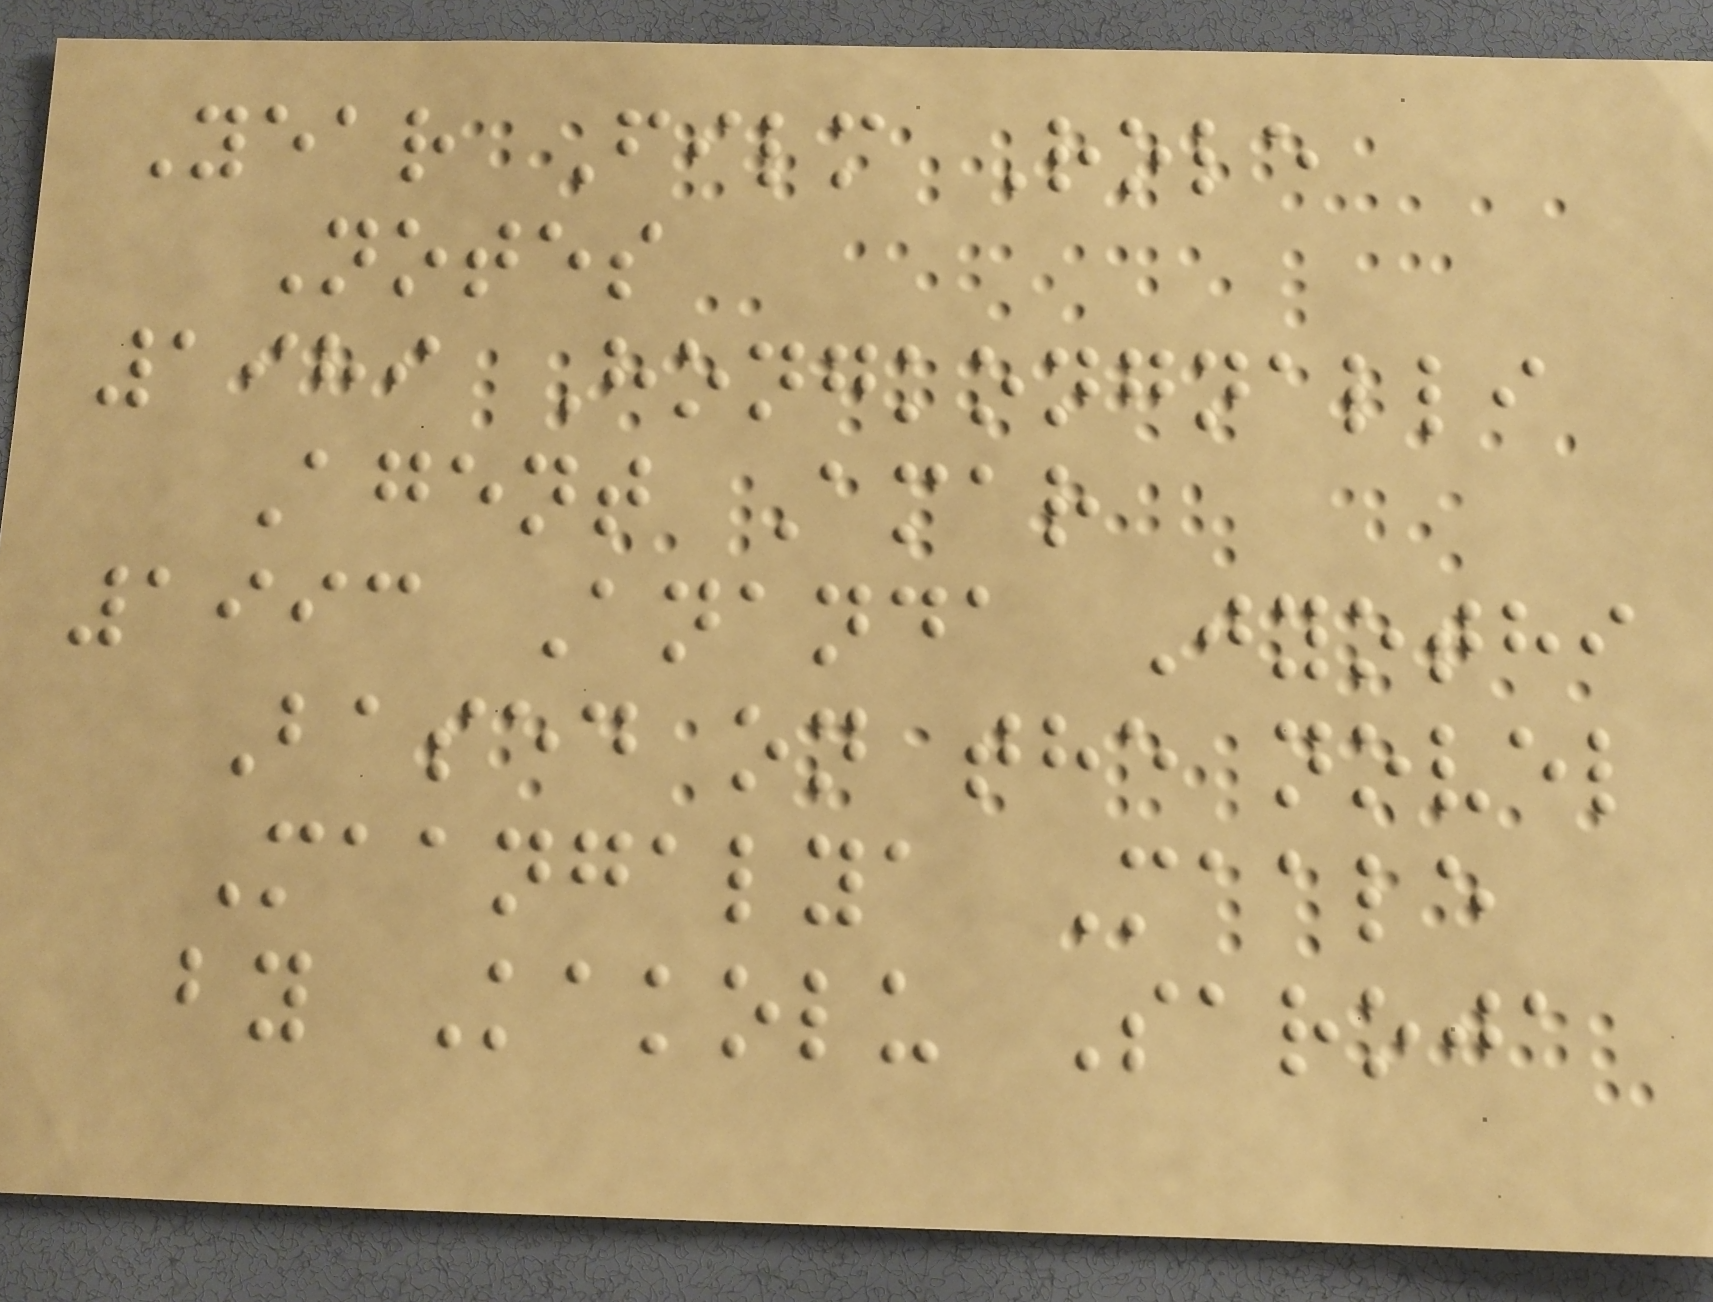Year Film Role
Notes
1989 Hongkongnalli
Agent Amar
1993 Ananda Jyothi
Based on the novel
Maangalya Maale
by Kakolu Saroja
